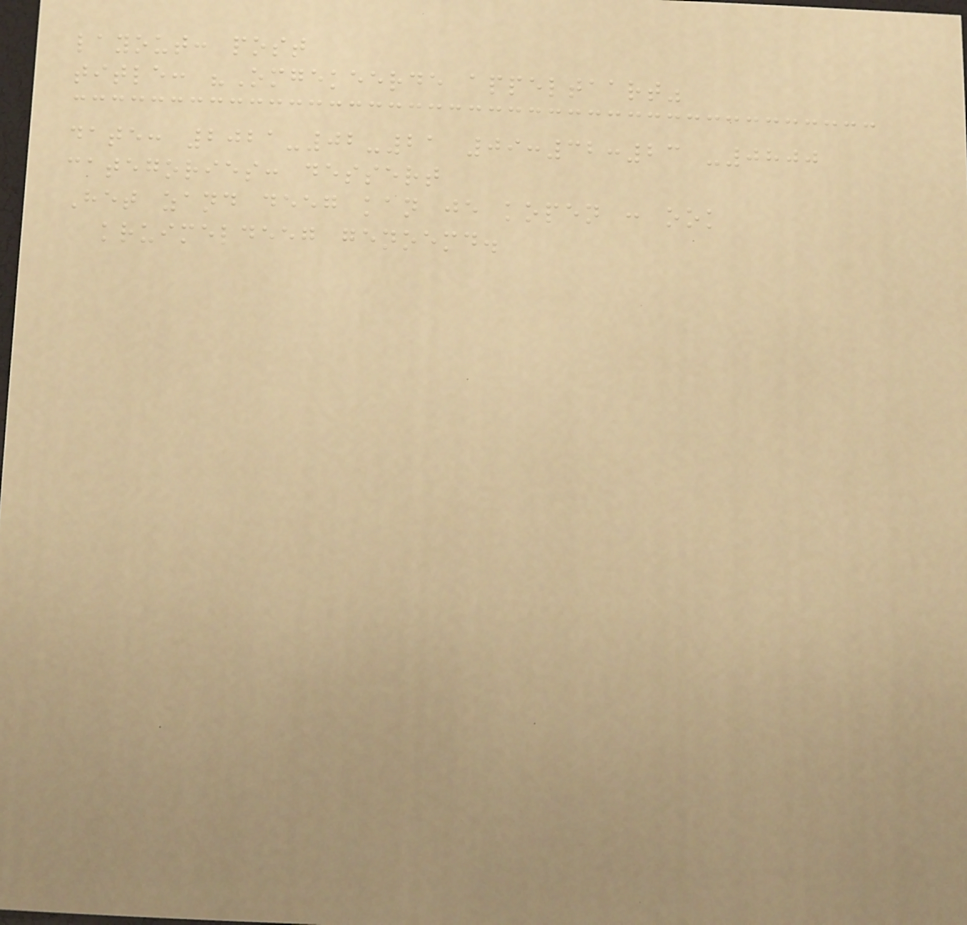layout: post
title: "Omgekeerde appeltaart"
date: 2021-02-21 09:32:23 -0800
categories: dessert
Het zand deeg kan je kopen : ook
kruimeldeeg genoemd.
